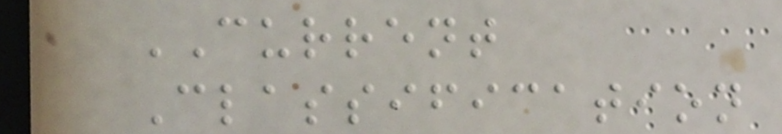CURRENT
Classification
